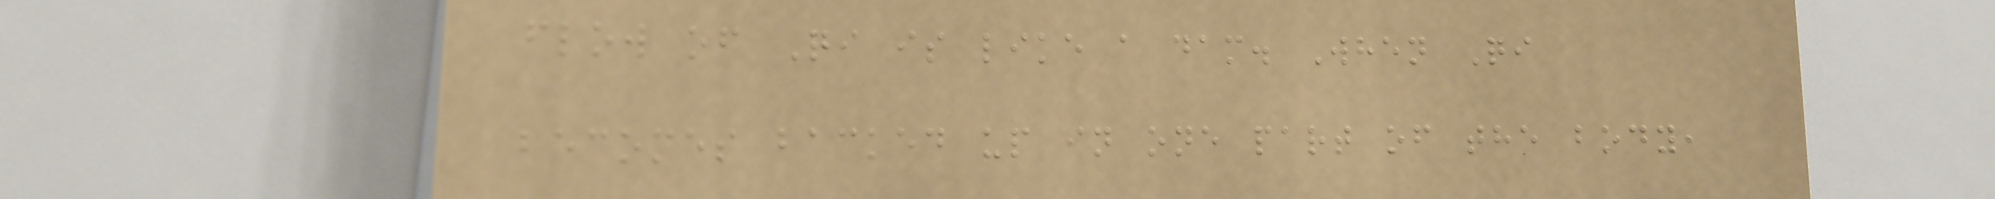flow of Qi is like a dam. When Qi
becomes backed up in one part of the body,
